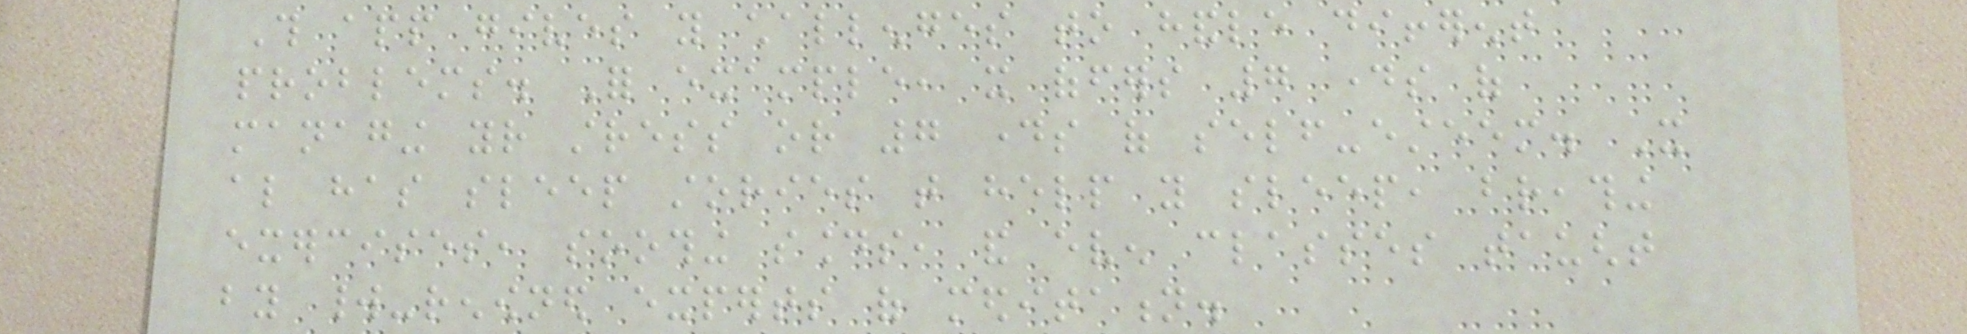This app gives you challenges to handle different
problems. For example, it offers 7 days of
managing your stress or 7 days of self-esteem. It
also has sleep stories that help you sleep, breathing
exercises, soothing sounds, and even classes taught
by world-renowned experts of meditation.
